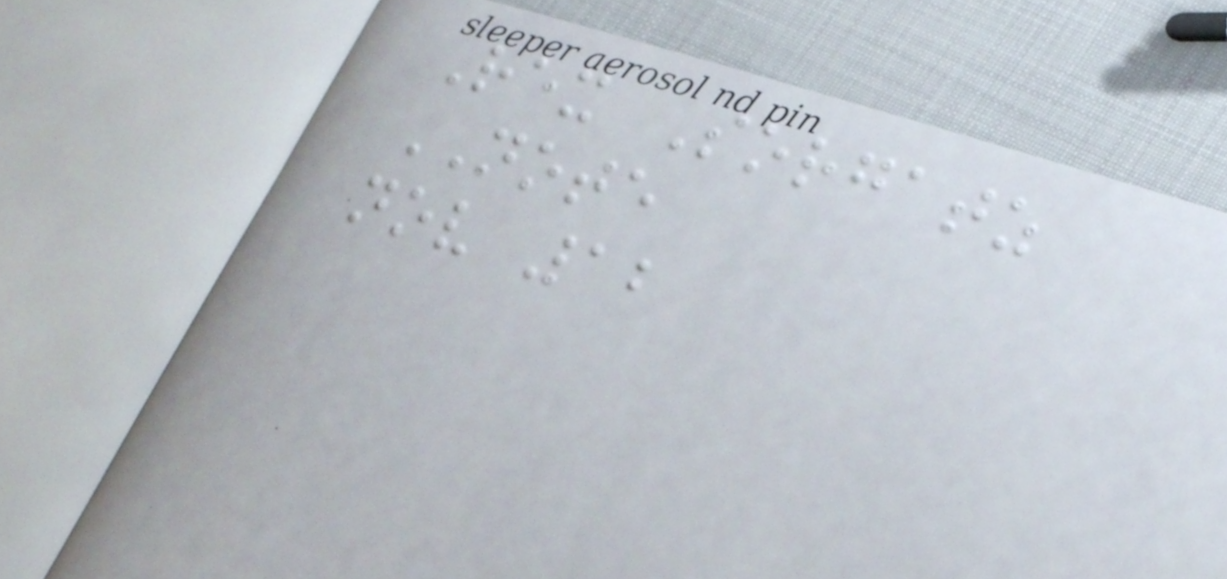Rex Sorgatz
NOTE
nov 12
